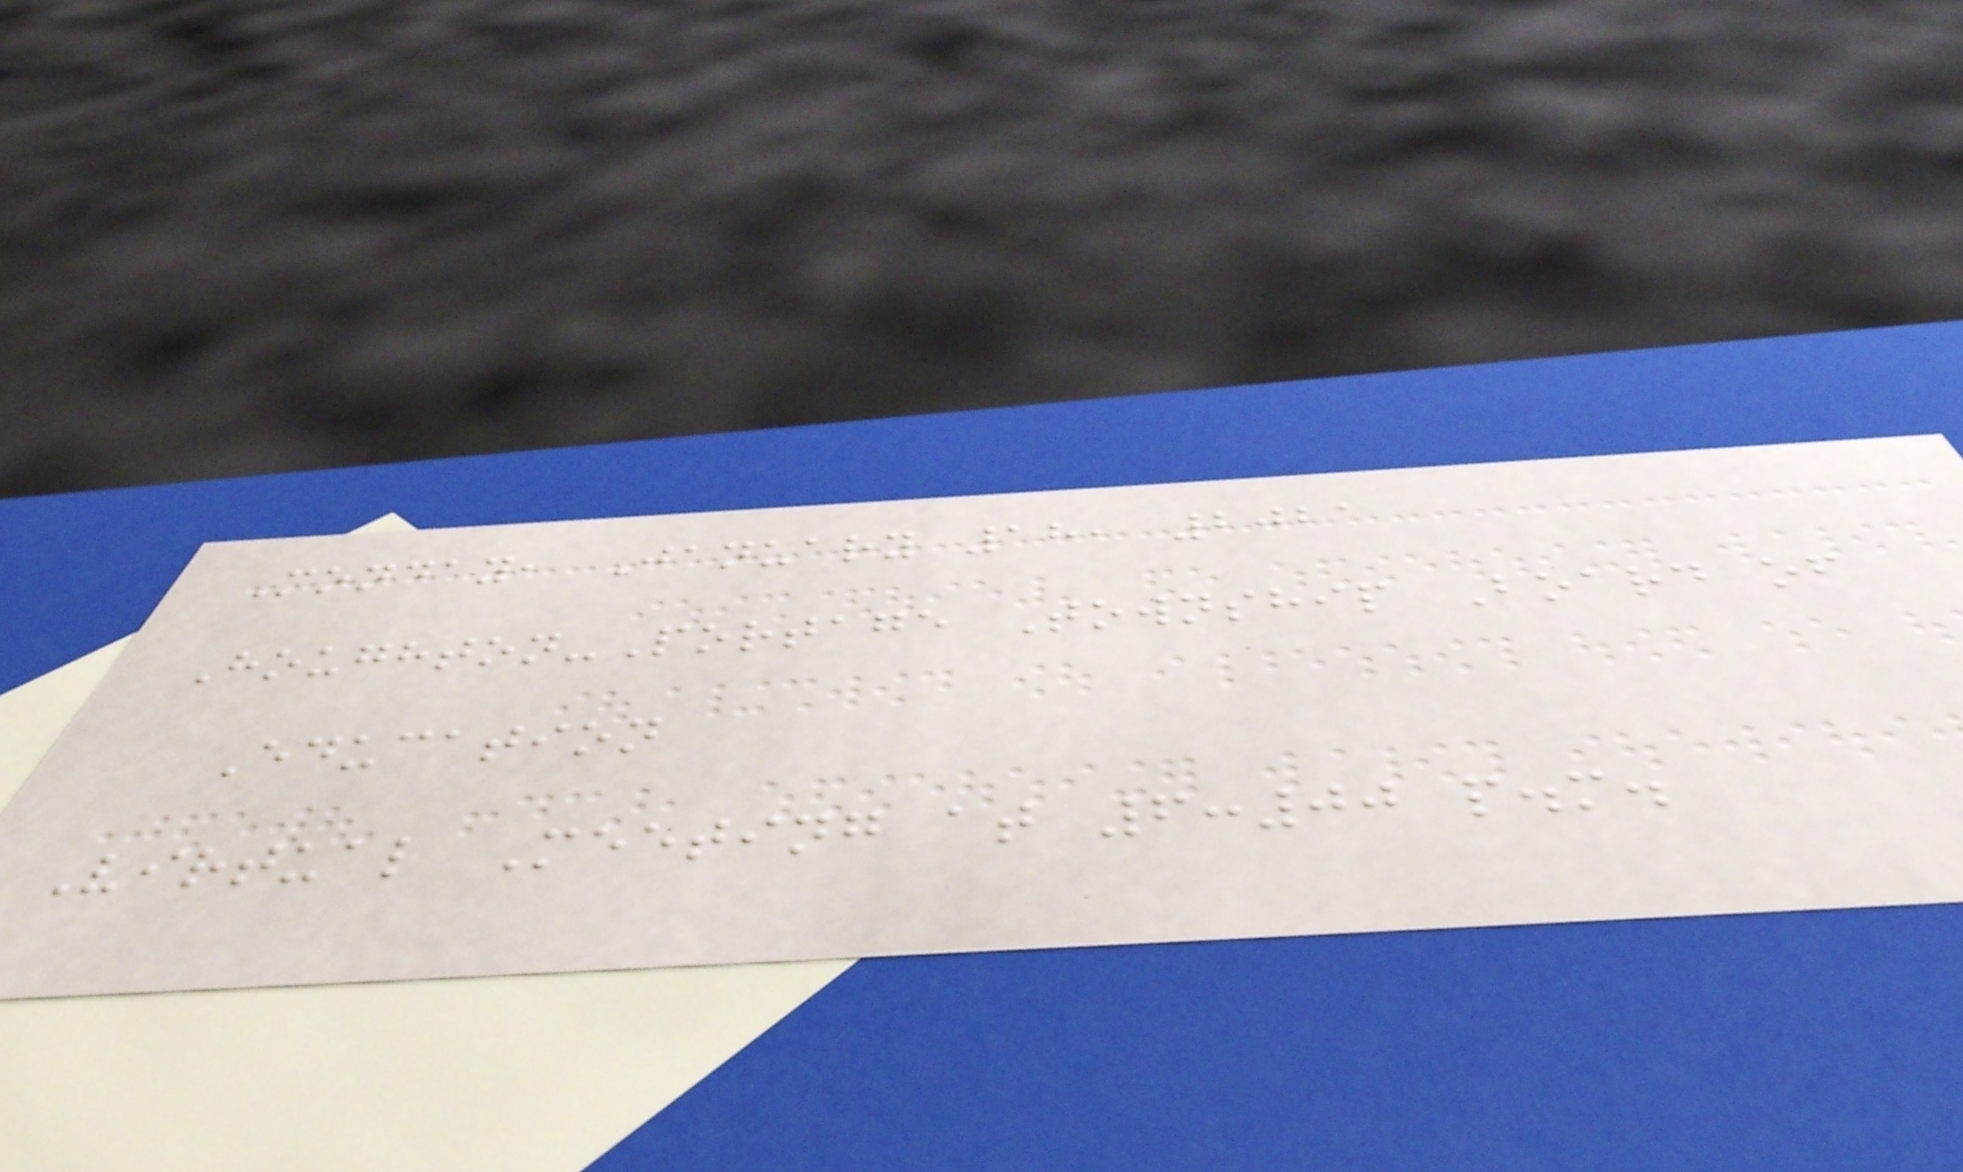Monday, January 18, 2021
Houghton-Portage Township Board of
Education
Virtual Meeting at 6:00 p.m.
